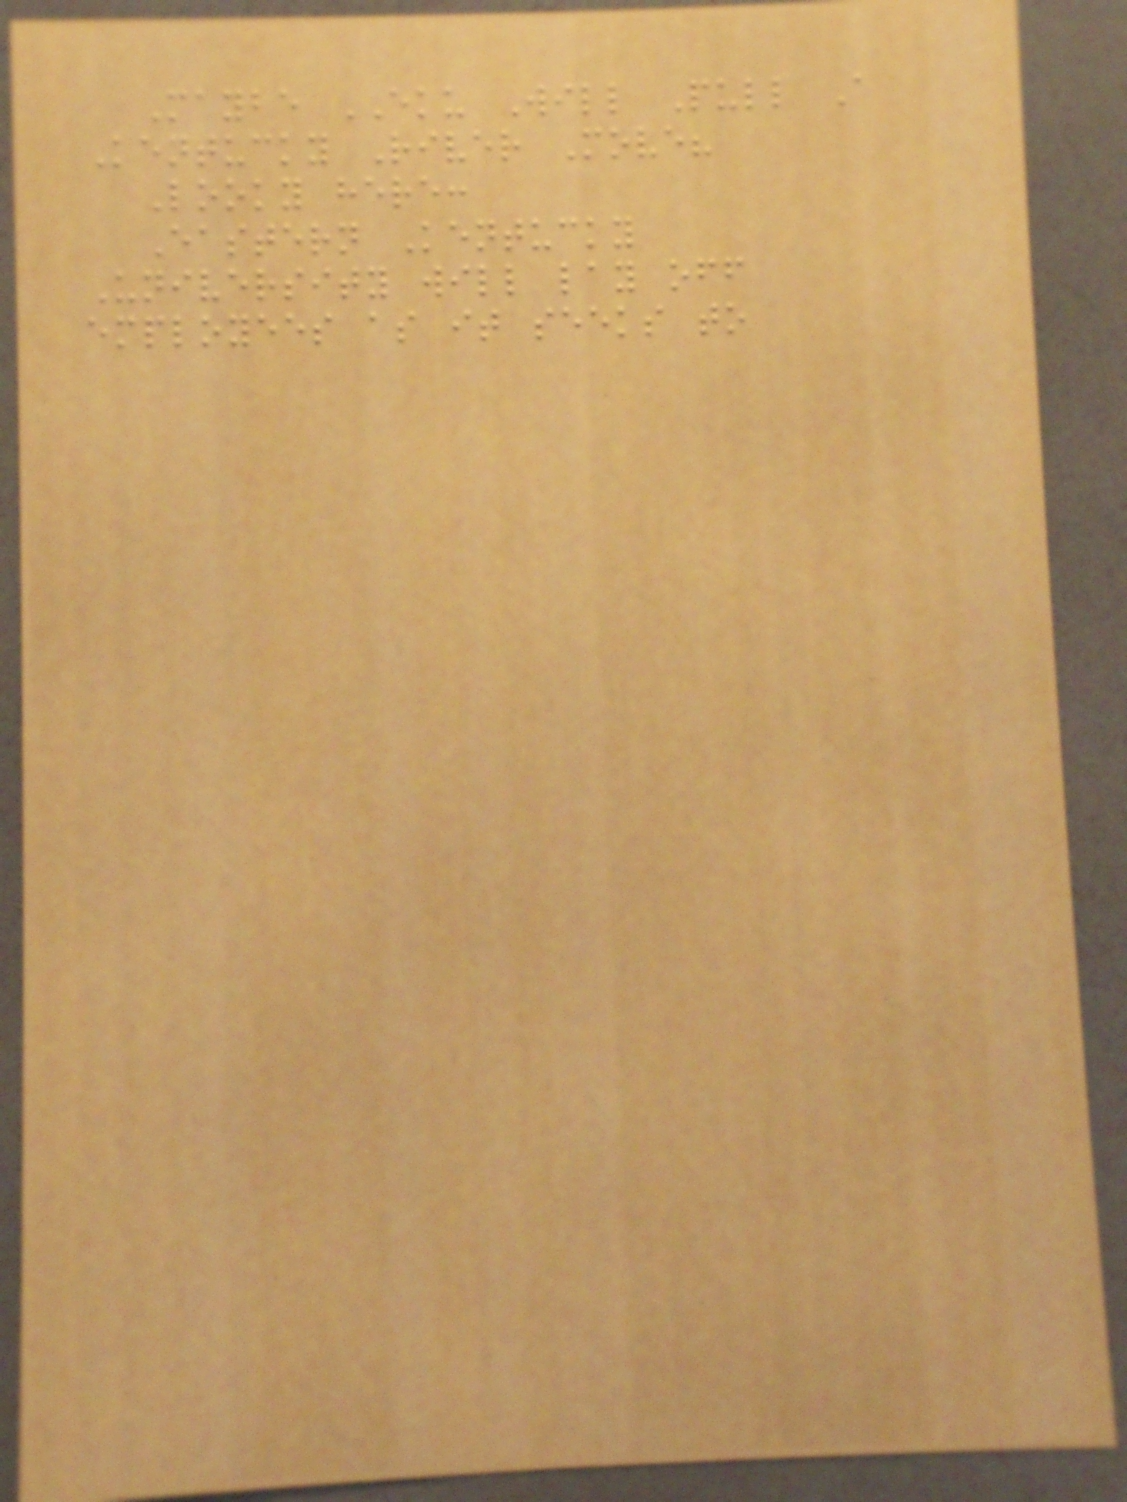Maybe EKU Will Pull A
Kentucky River Move?
Looky here:
Eastern Kentucky
University will lay off
employees as it seeks to
